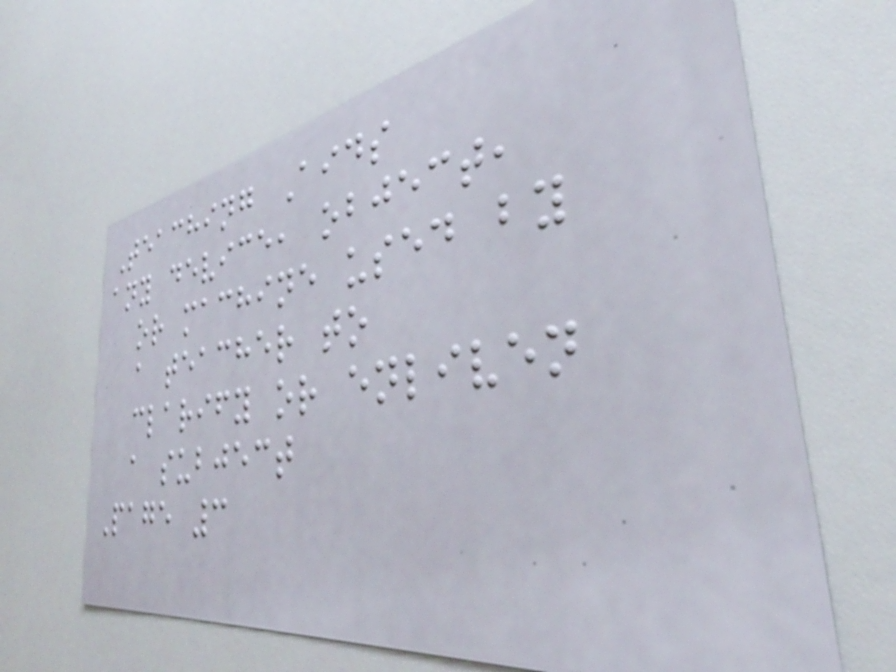Teaching Aids
any device, object,
or machine used by
a teacher to
clarify or enliven
a subject
Page 3
